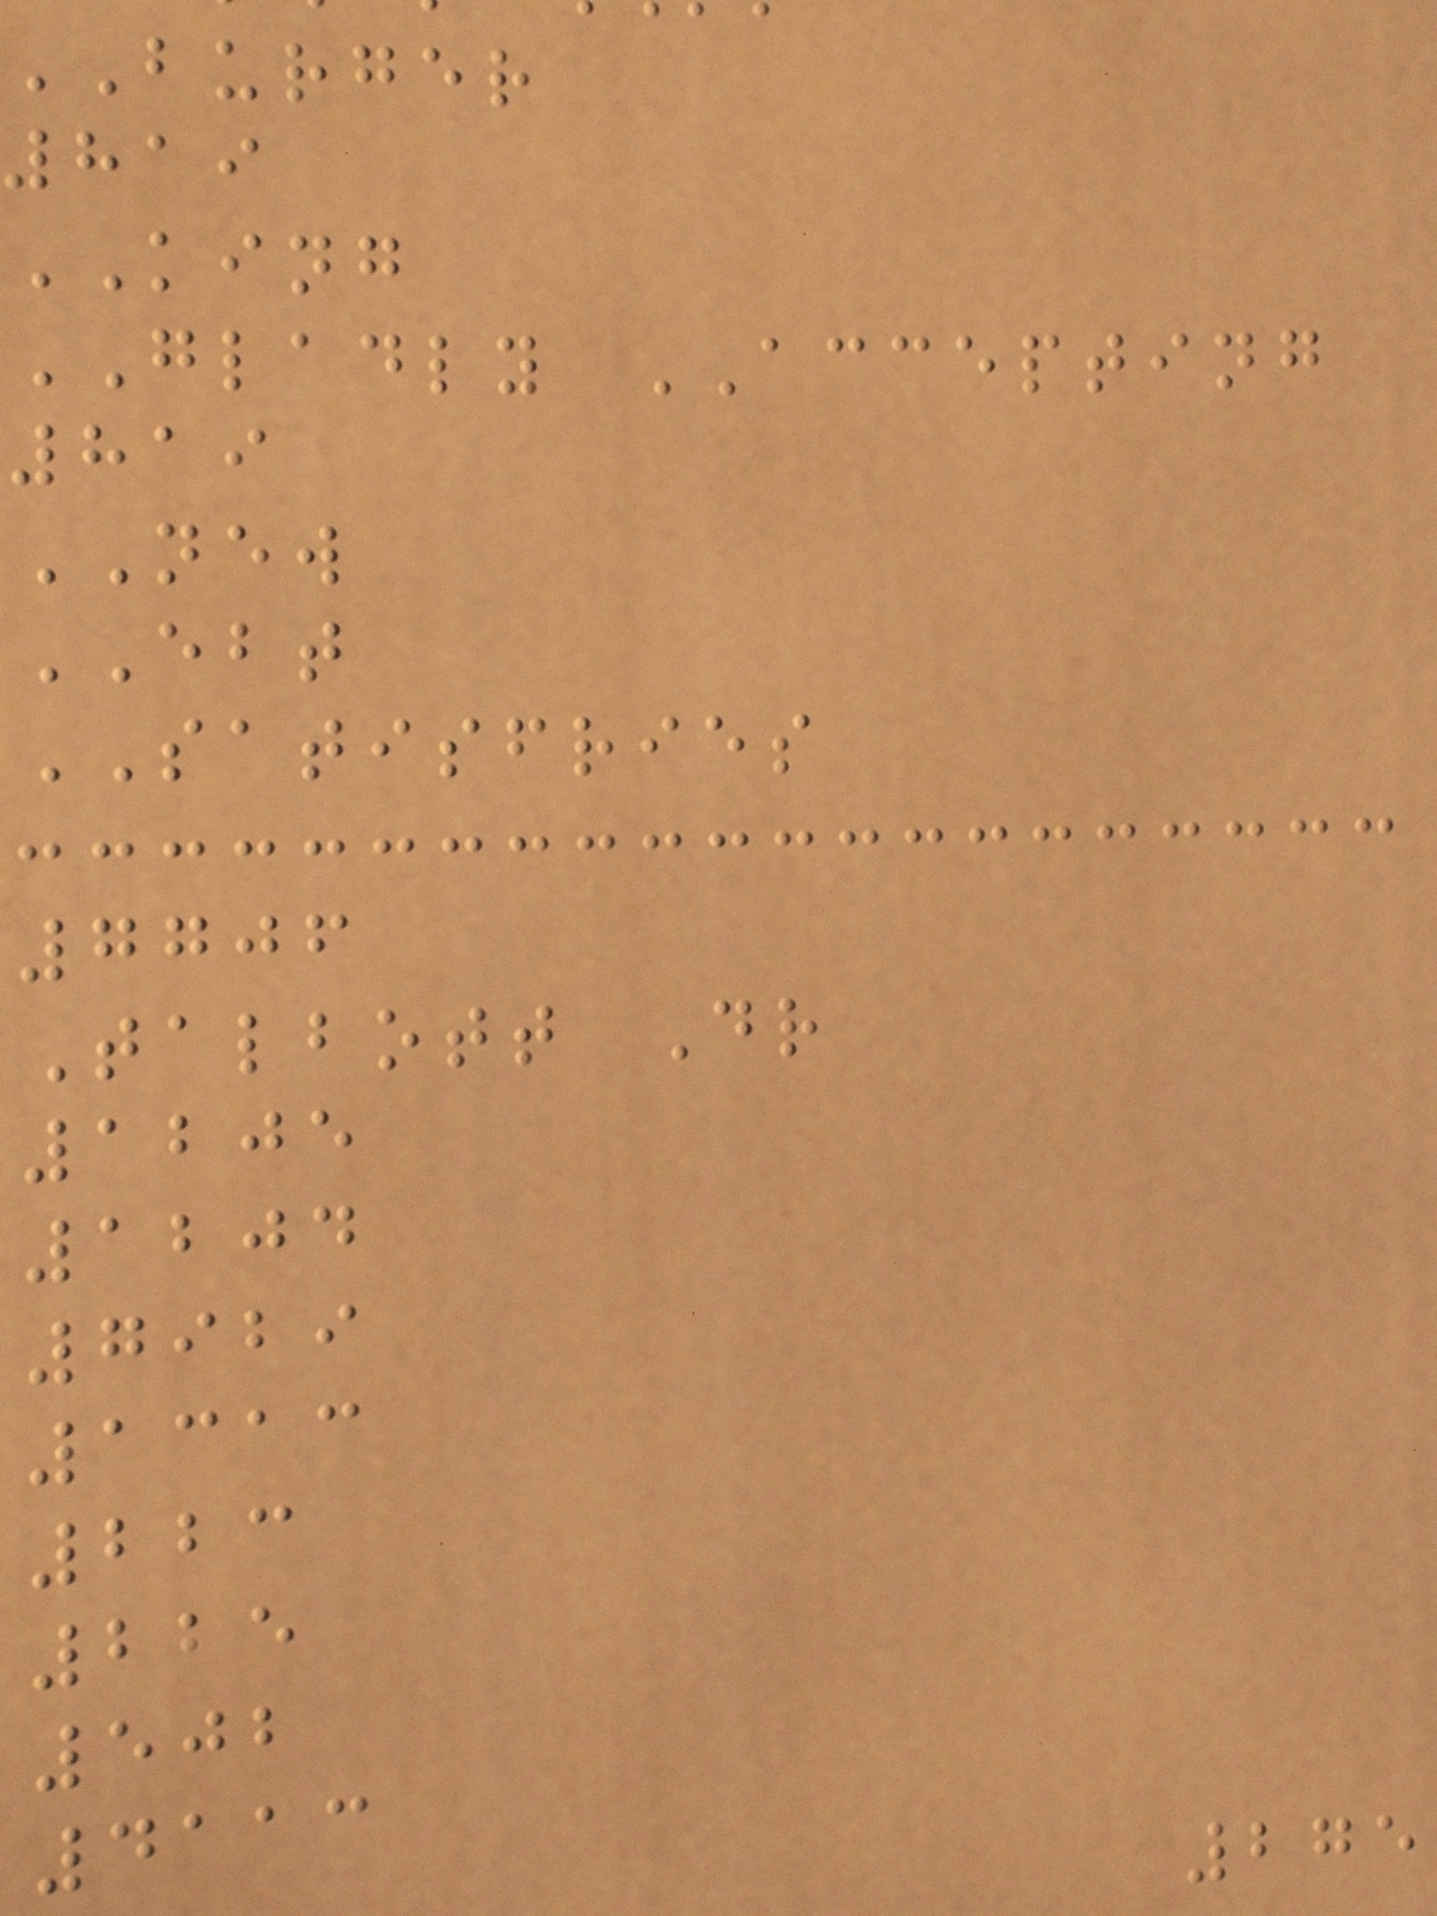BURGER
819
KING
GLADLY ACCEPTING
819
NEW
EBT
SATISFRIES
7706
Talbott Dr
1205
1204
7929
1313
223
225
502
4113
275
